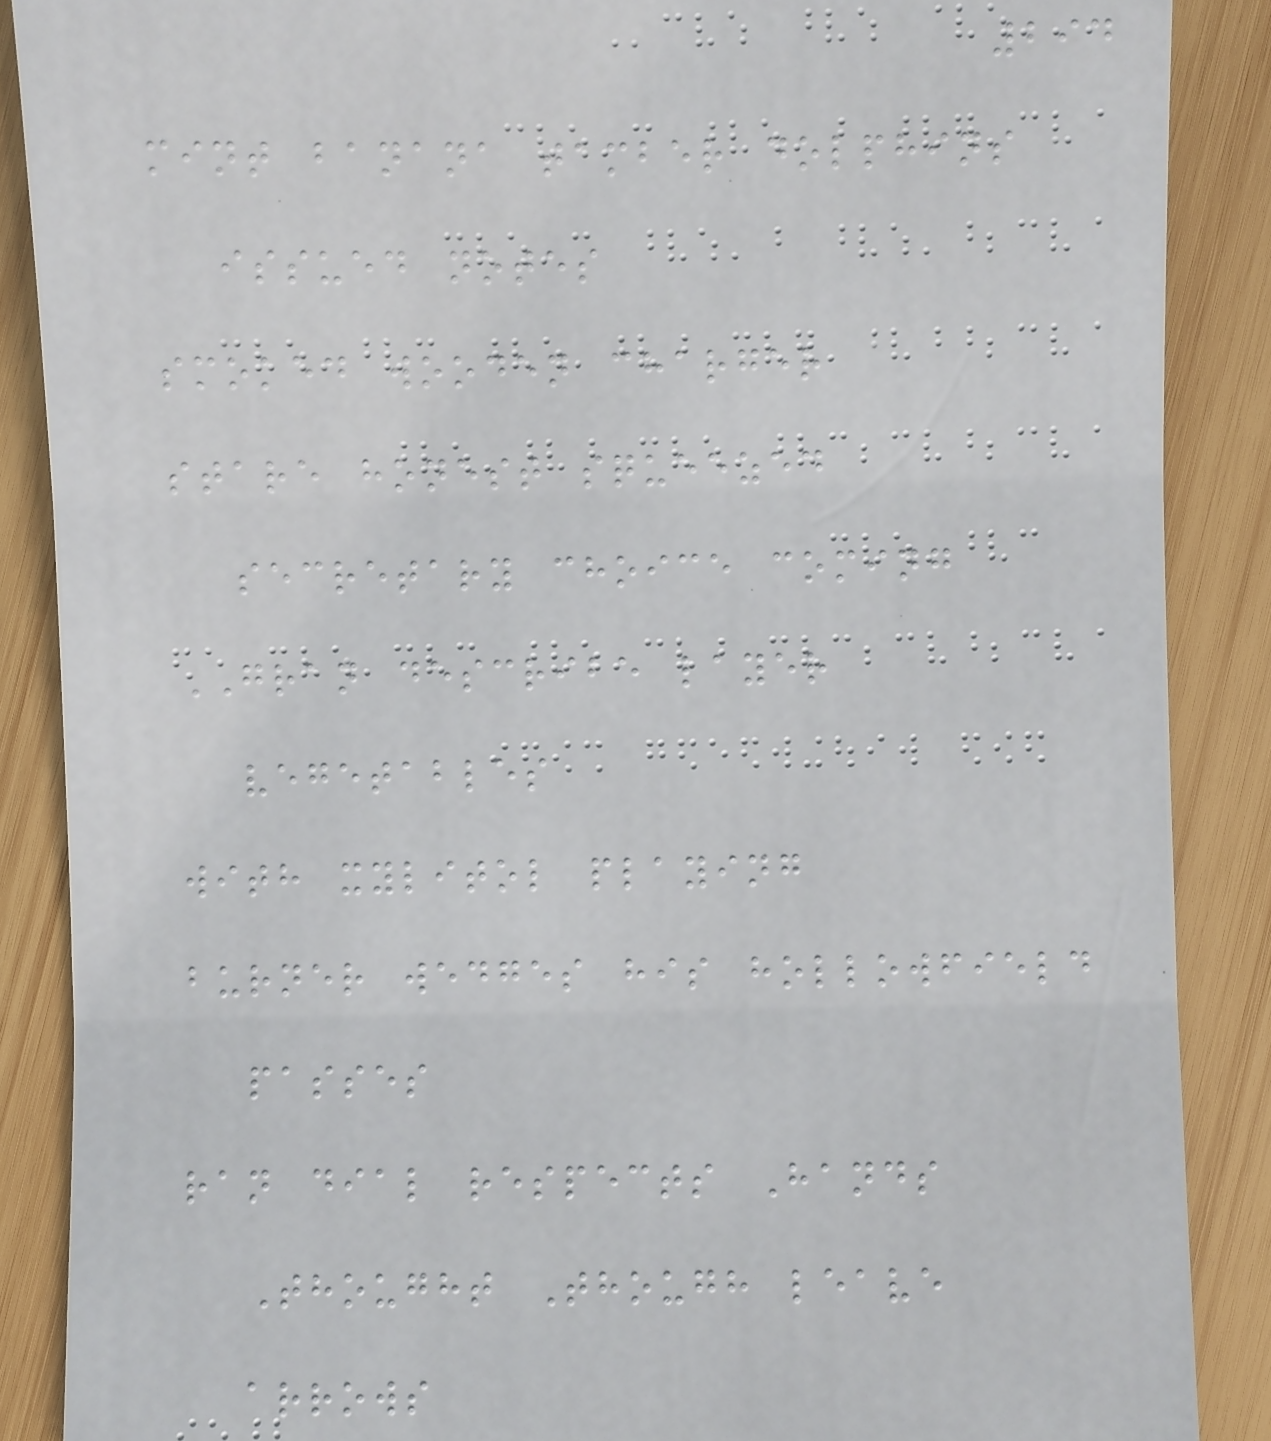294
mint banana tamber dolphins
issued notes
smoked wooden charger
stare honest squeezed
secretary choice coming
GRAN describe layer
vegetables
with xylitol playing
burner wedges his hollowfield
passes
ran dial respects Hands
Thought Though leave
arrows
